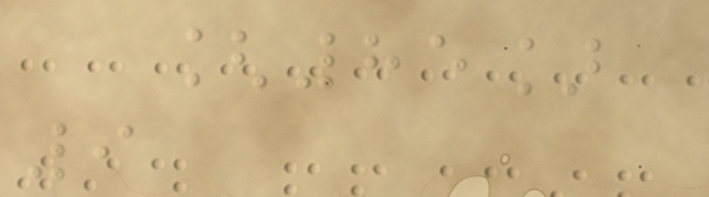[85]
9
